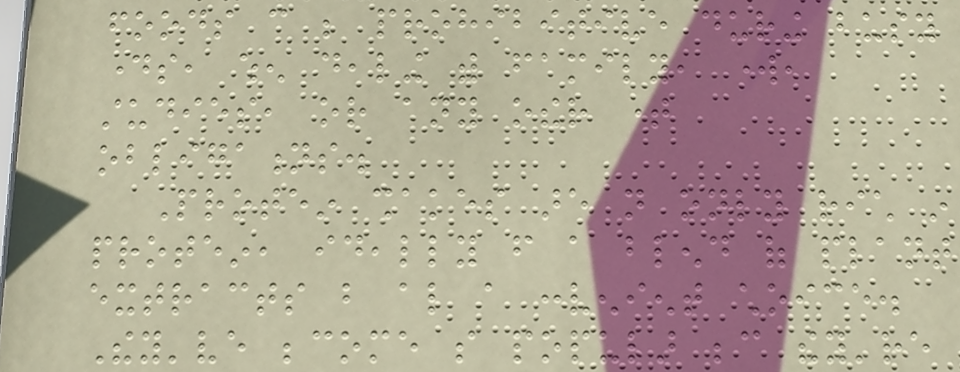foods can be prohibitive during busy
days, when dealing with family, work,
studies, or any other time
obligations.
Protein shakes are not only rich in
protein, ideally from a blend of plant
extracts but also a convenient choice.
They've become so popular because they're
